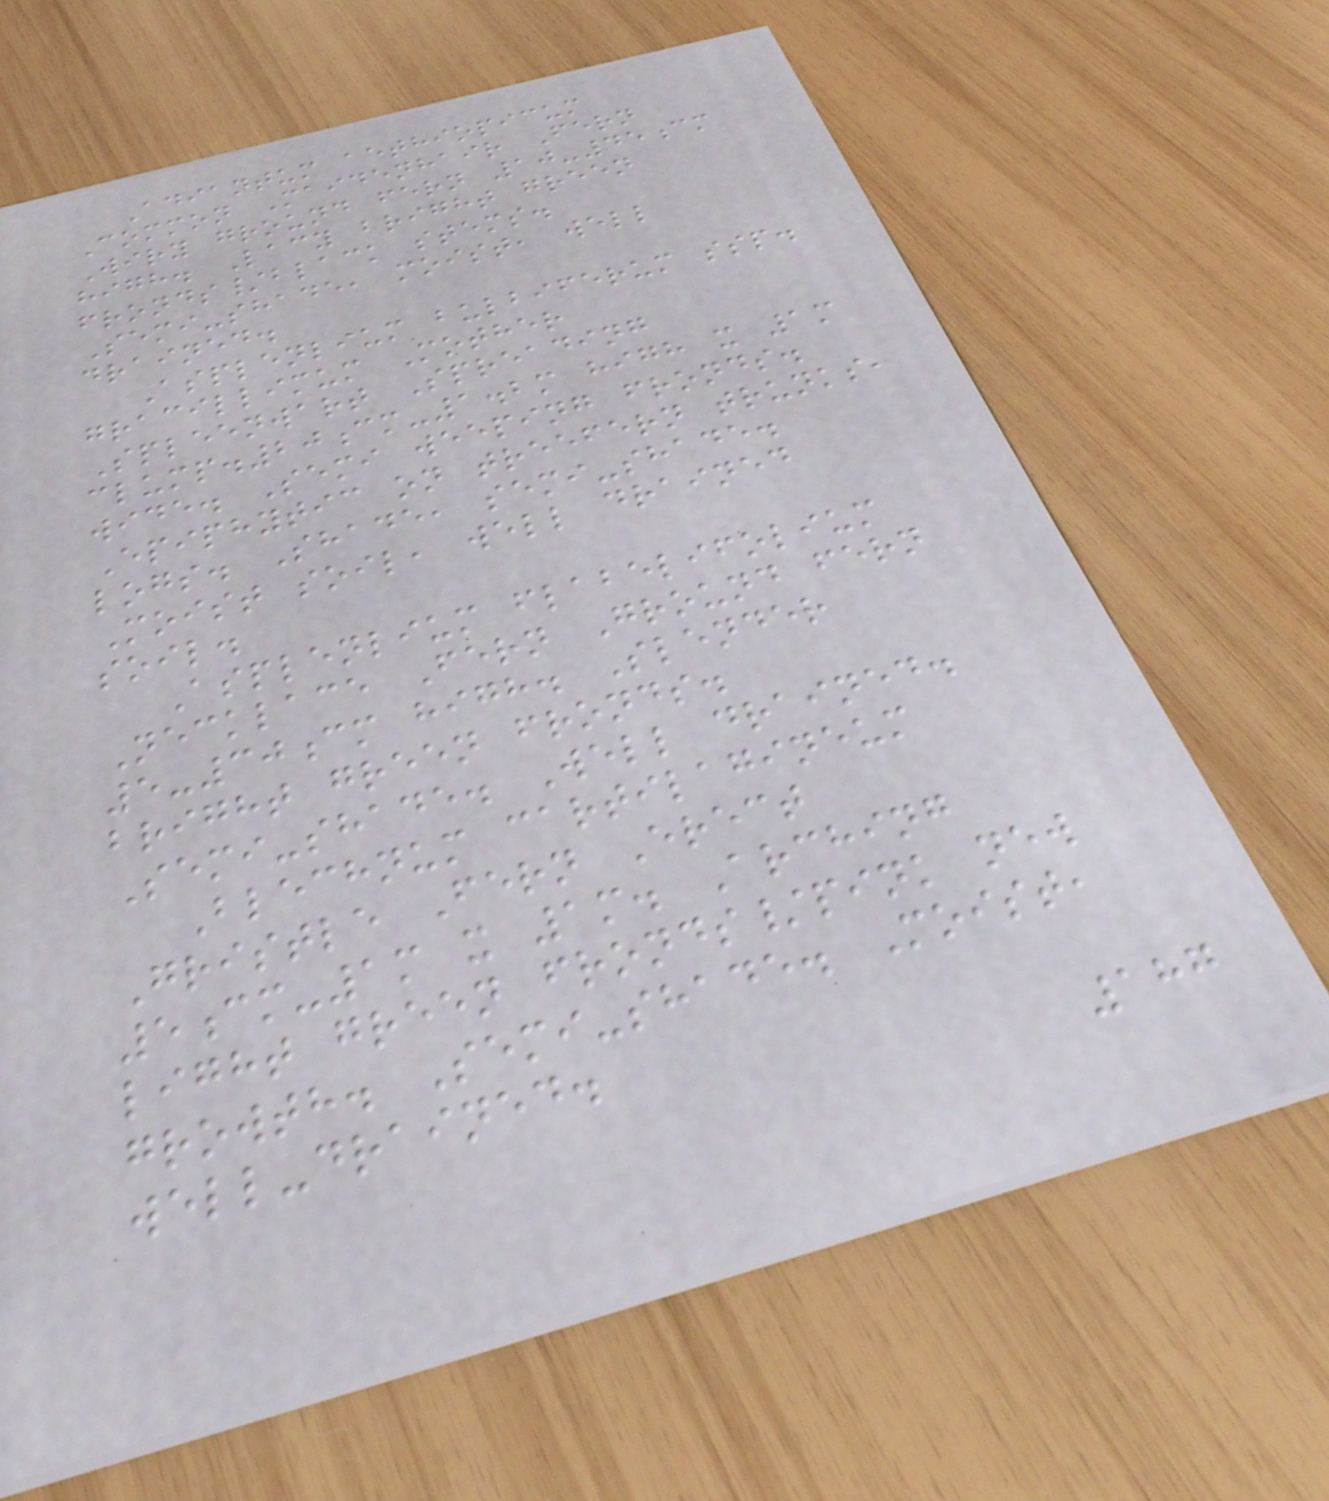Adiantum aethiopicum
Common Maidenhair Fern
Wiry ground fern 10-45cm
high. Lacy bright green
fronds/black stems.
Semi-shade, moist, well
drained.
Asplenlium bulbiferum ssp.
gracillimum Mother
Spleenwart Spreading
clump.20cm-1.2m high x 1m
wide. Semi weeping fronds.
Epiphytic on treefern trunks,
logs. Shade, semi-shade.
Moist soil, well drained
soil.
Asplenlium flabelifolium
Necklace Fern Ground fern
5-30cm high. Slender
bright green fronds.
Semi-shade. Well drained.
Blechnum cartilagineum
Gristle Fern Erect
5cm-1m x 1m. Arching
light green fronds/pink new
growth. Semi-shade. Moist,
well-drained.
187
